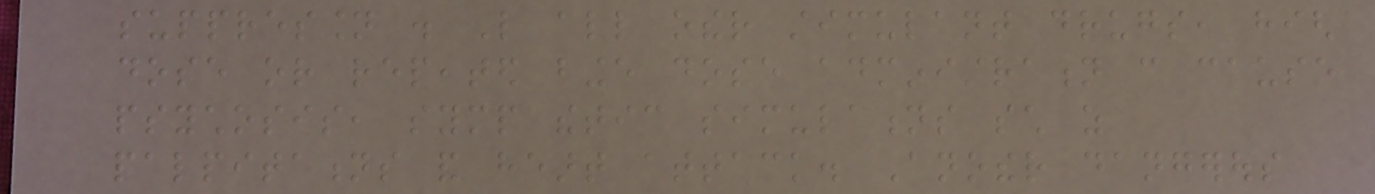suppression . Like all other stimulant drugs, high
dose or repeated binge dose administration can cause
psychosis, sympathetic simulations such as
palpitations and heart attack. Another dangerous
